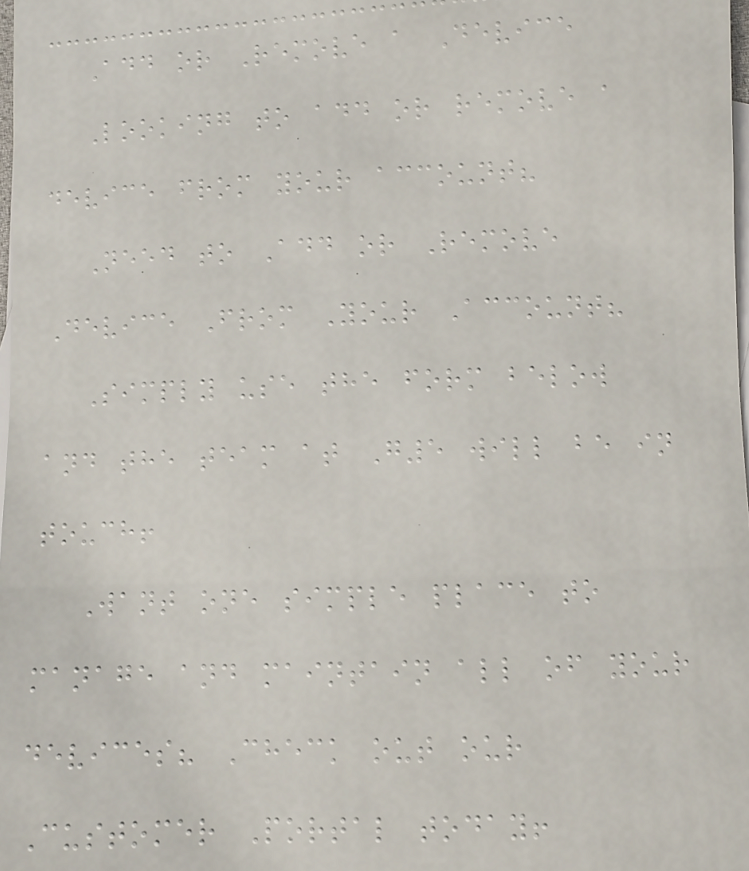Add or Remove a Device
Looking to add or remove a
device from your account?
Need to Add or Remove
Device From Your Account?
Simply use the form below
and the team at G5 will be in
touch!
Want one simple place to
manage and maintain all of your
devices? Check out our
Customer Portal today!
